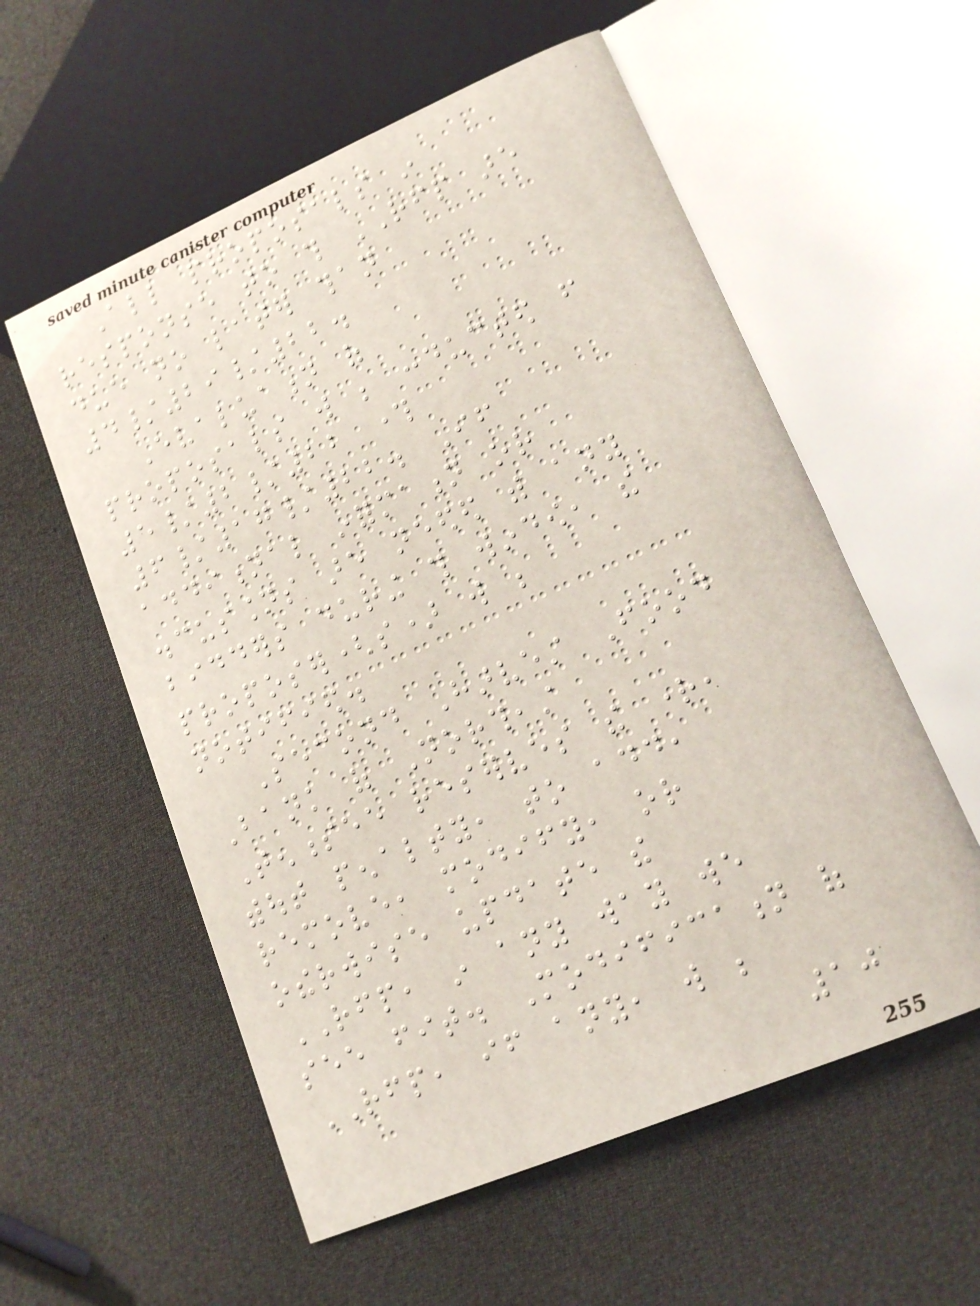All proposals in
response to this RFP are
due no later than
4/29/22.
Evaluation of
proposals will be conducted from
5/2/22 through
6/17/22. If
additional information or
discussions are needed with any
bidders during this window, the
proposer(s) will be
notified.
Second Harvest Food
Bank of Northeast
Tennessee reserves the right,
without penalty, to add,
remove, modify, or
otherwise update the
RFP, in any way we
see fit. Modification of
RFP, if any, will be
10
